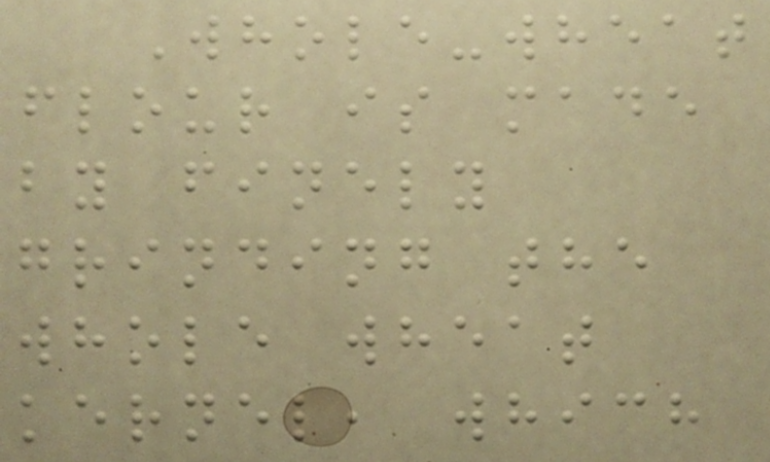Whole-wheat
flour is made
by finely
grinding the
whole wheat
kernel, which
